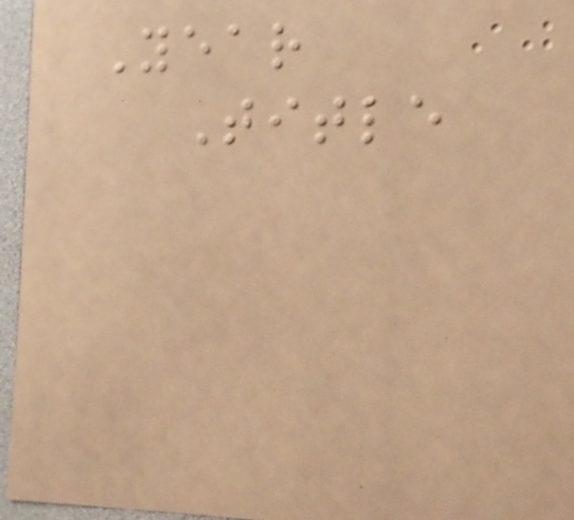Year
Title
